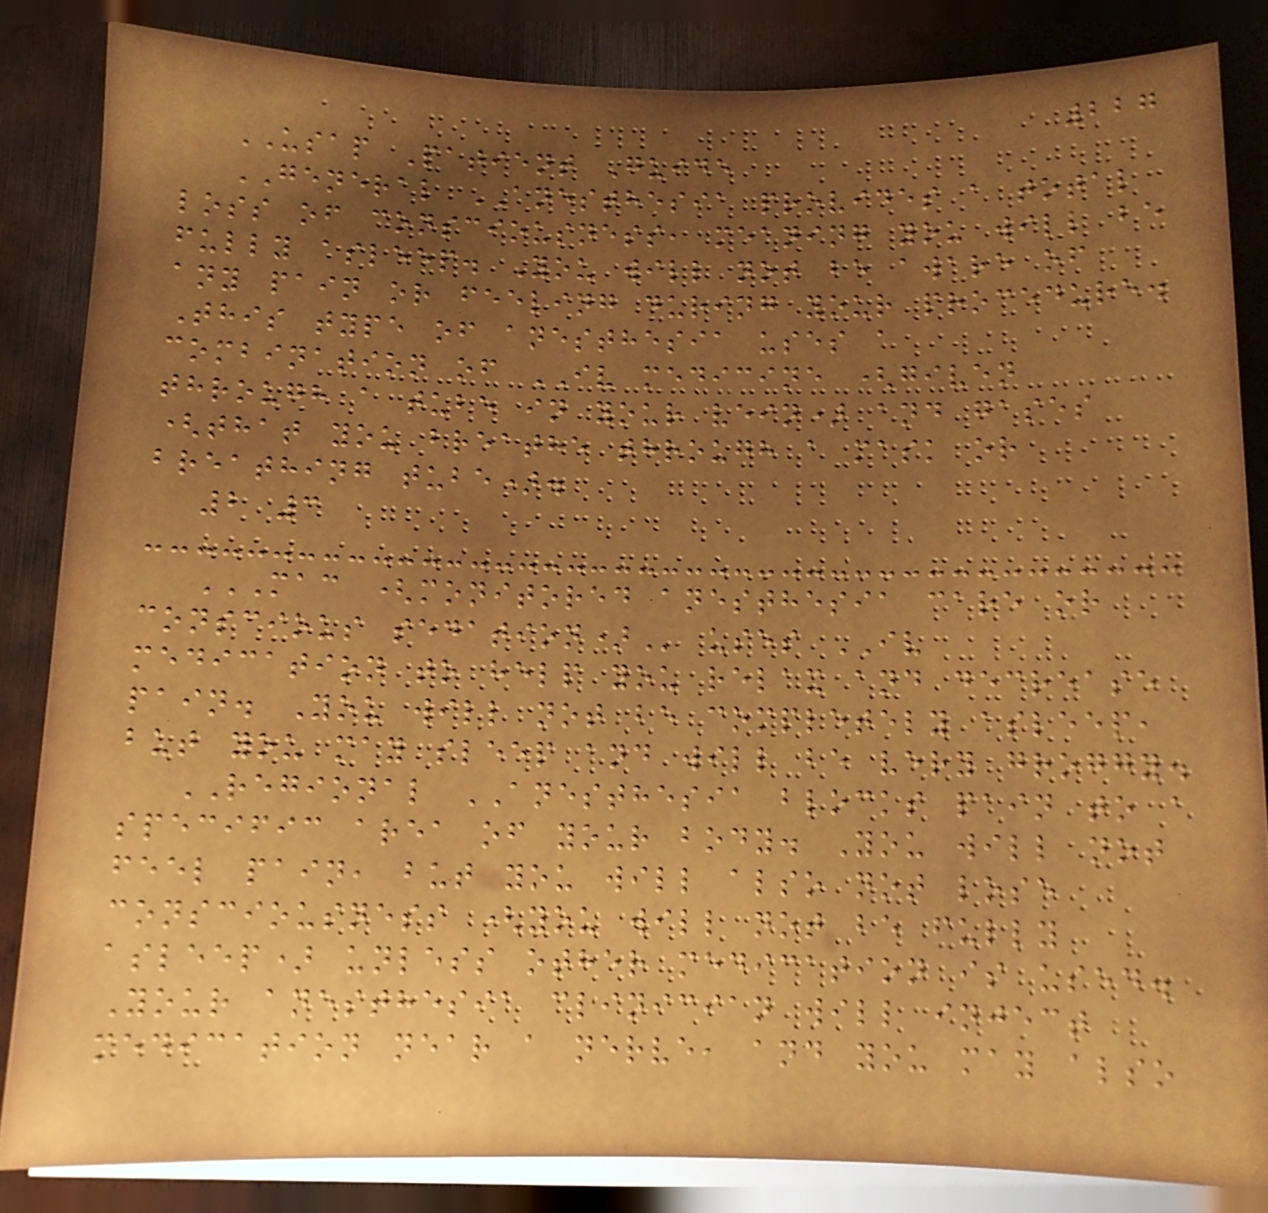227
USAP Patient Guide
GENERAL ANESTHESIA provides a total
loss of consciousness, meaning you will be
fully asleep. You will not be aware of
any pain or feeling during your procedure.
This type of anesthesia uses a
combination of IV medicine (given
through a tube in your vein) and gases
(that you breathe through a mask or
breathing tube).
2 3
MAC (MONITORED ANESTHESIA CARE OR
CONSCIOUS SEDATION) uses IV
medication to help you relax and decrease
pain. You will not be completely asleep,
but you may sleep and will be very groggy.
REGIONAL ANESTHESIA blocks pain to a
specific area of your body. You will not
feel pain, but you will also not lose
consciousness (you will not be fully
asleep) unless other medication is used.
Your anesthesia clinician will inject
medication near a nerve, and you may also
